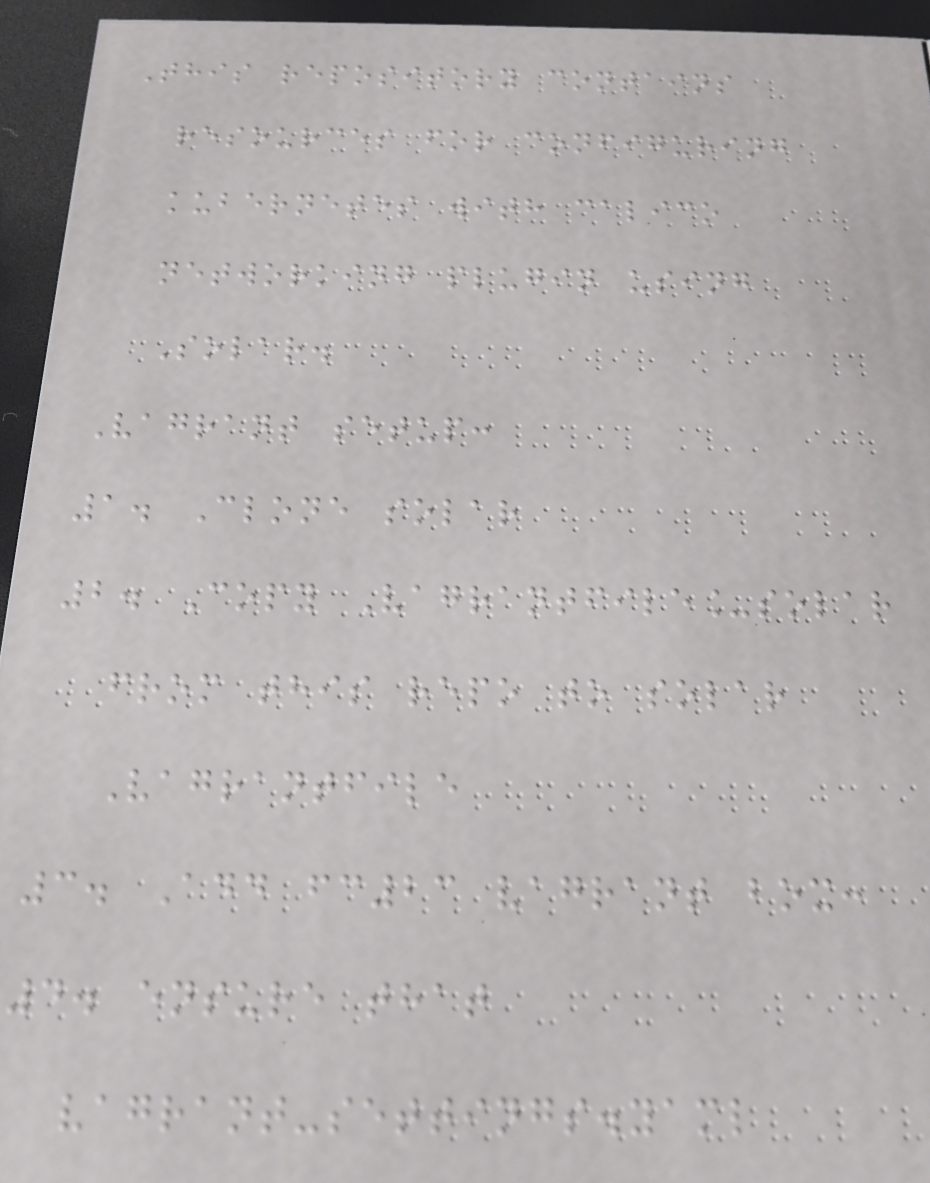This repository contains
resources for configuring
kubernetes with calico
networking plugin using
Solar.
Vagrant setup:
1. Clone solar
2. Copy Vagrantfile_solar
from this repo to solar
Vagrantfile
3. Add fc23 vagrant box:
4. ensure that
vagrant-settings.yaml
